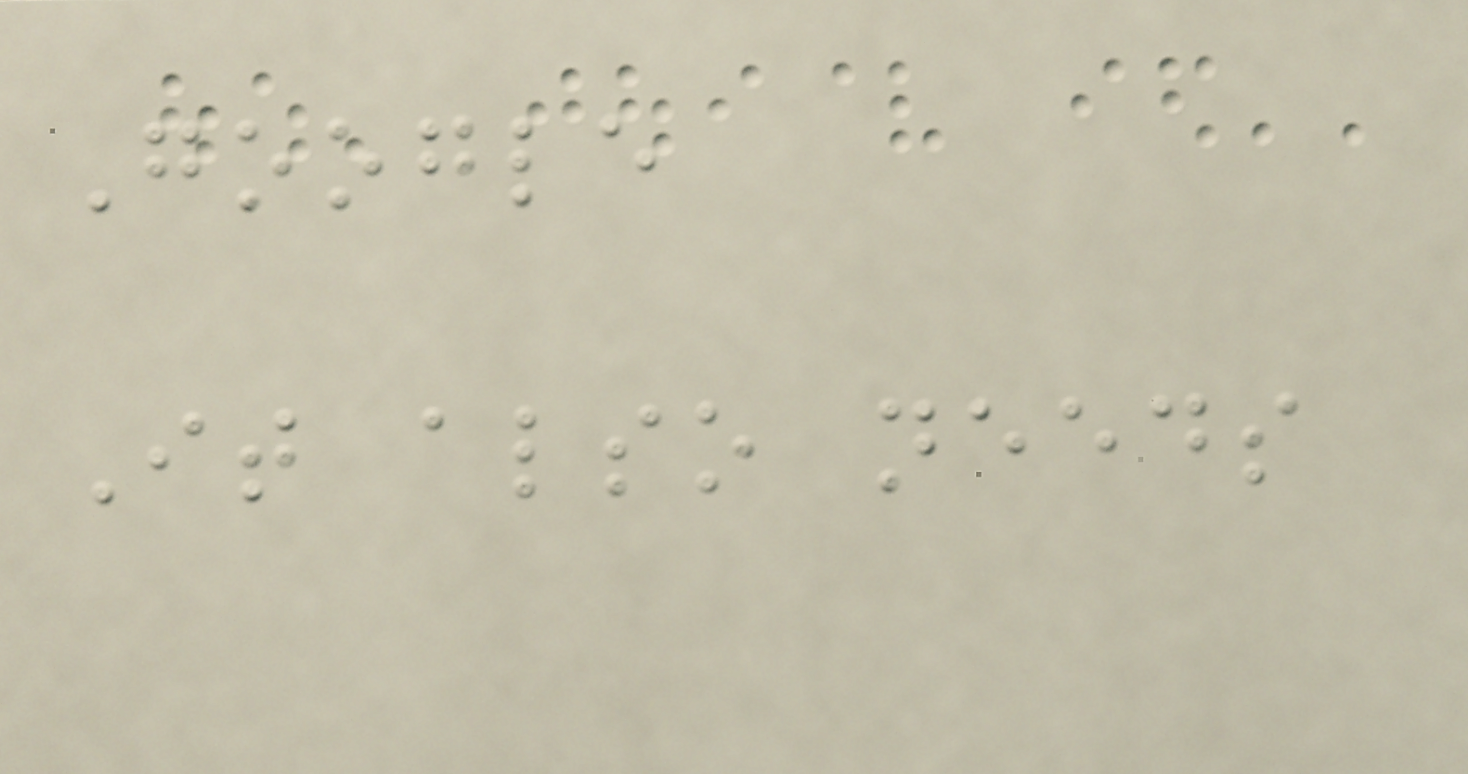Google
It also needs
